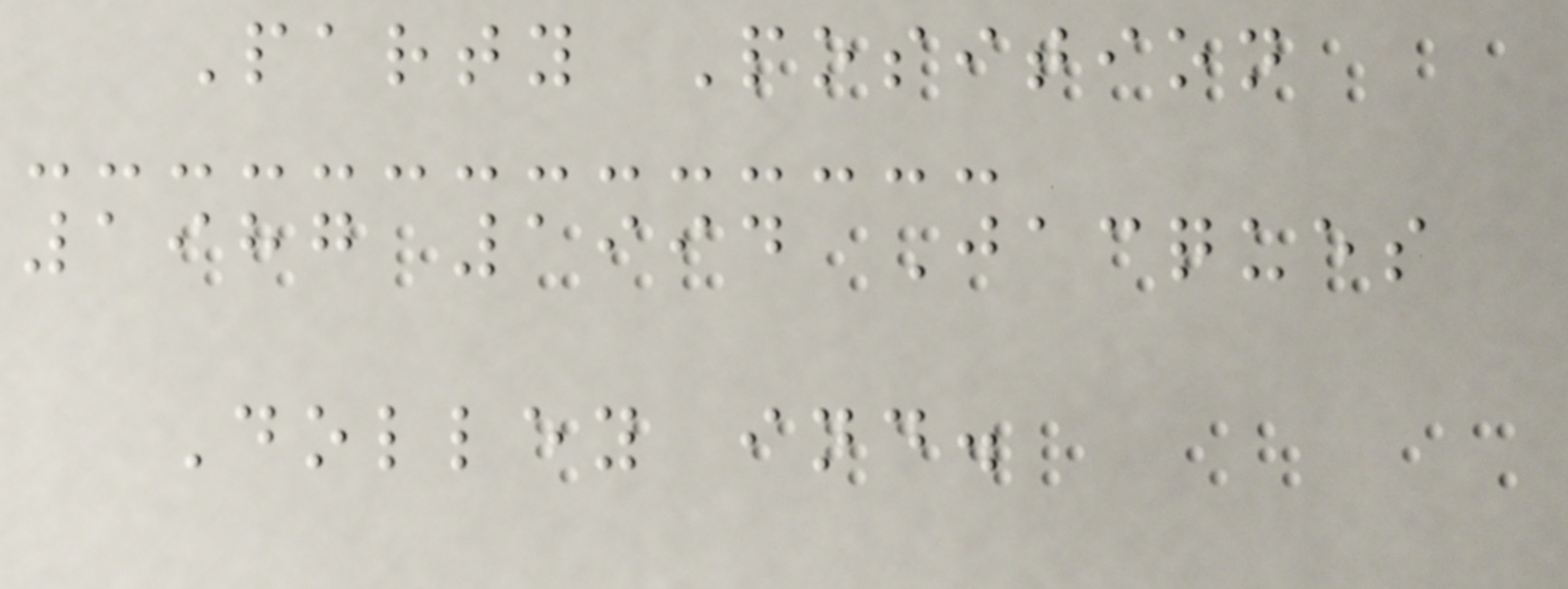Party Position
1987 1994 Jacques
Dolley ind.
